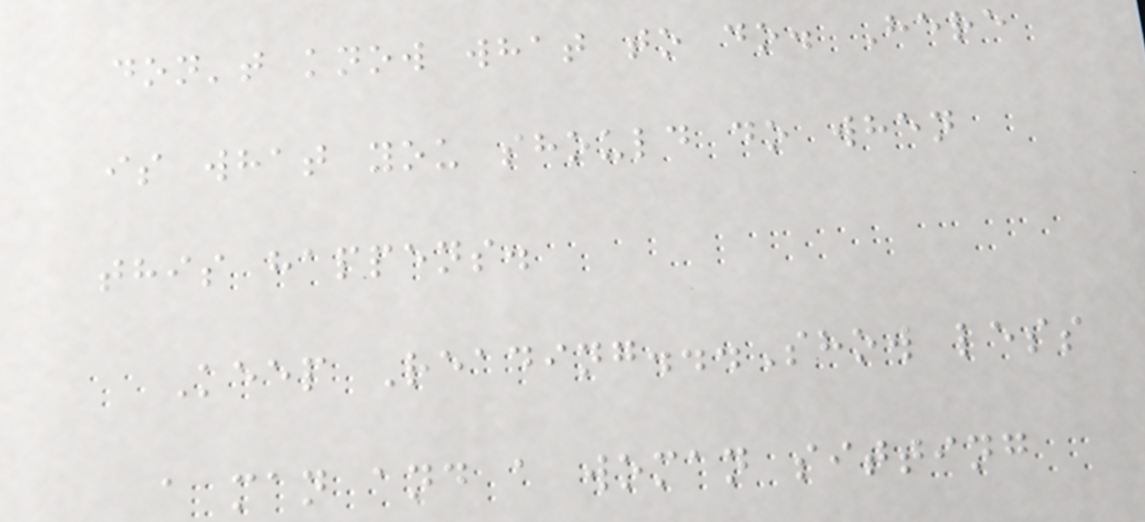don't know what to do. Here
is what you should do when
this happens.
Keep Reading...Show less
a man and a woman sitting
